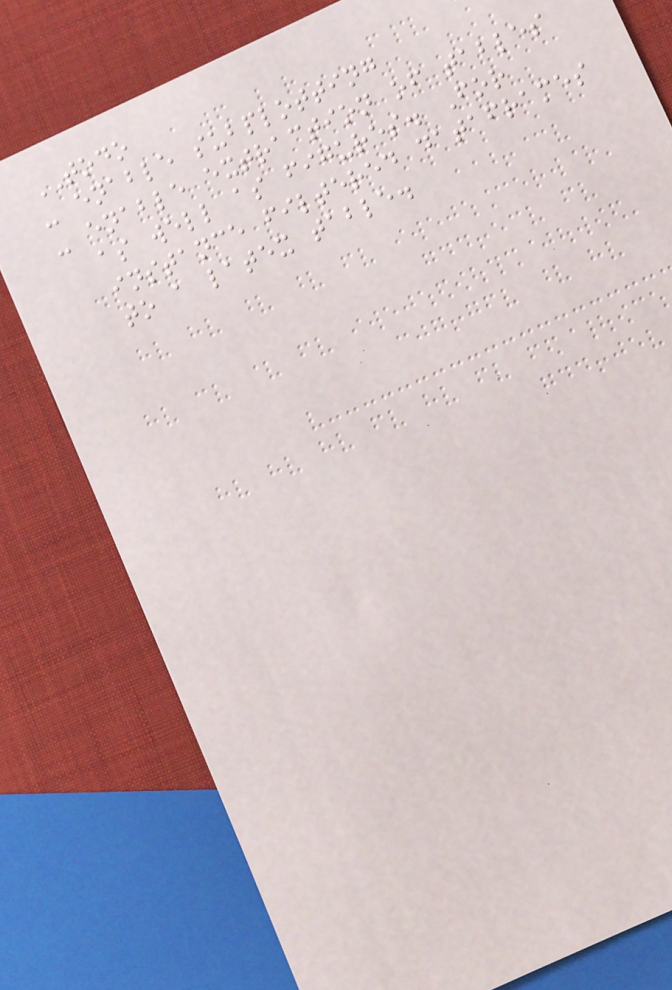TODO
- enable subplotting
- enable extraction of tables
as well as figures. For
instance filtered dataframes
to a latex table.
